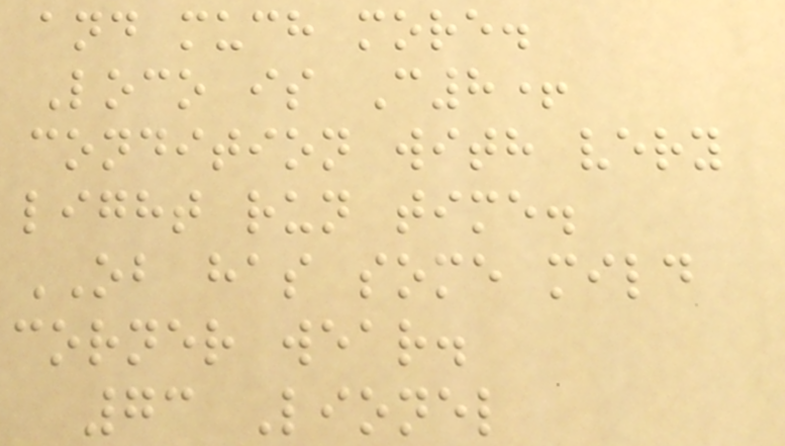and much more.
Loco is C8+
condition with very
light run time.
OB has some mild
corner wear.
73 Lionel
